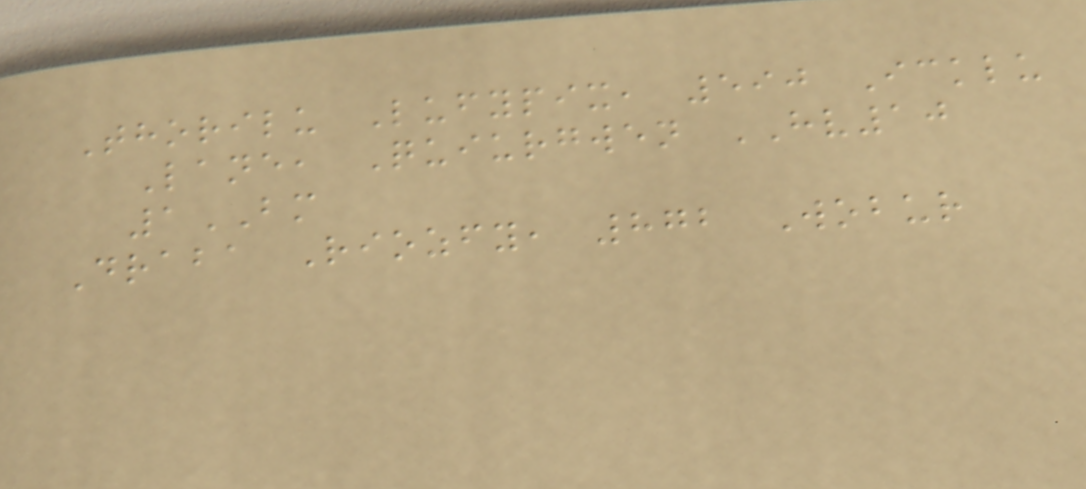Thorilu Lufypix, 590 Icklu
Lane, Quiurgwen HV10
1BM
Draba Riozfy, 872 Wobur
